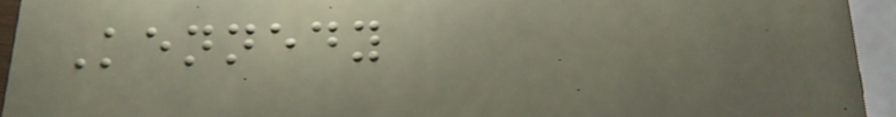Kennedy
